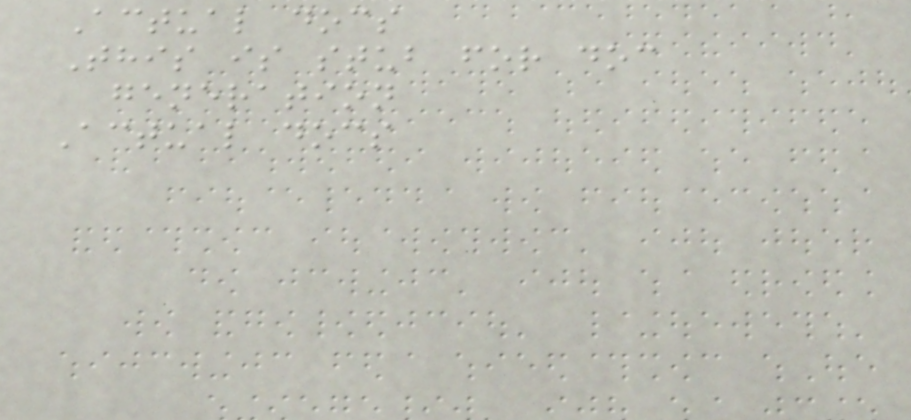Actual docs
This is stub for doc
generation
Actual docs
